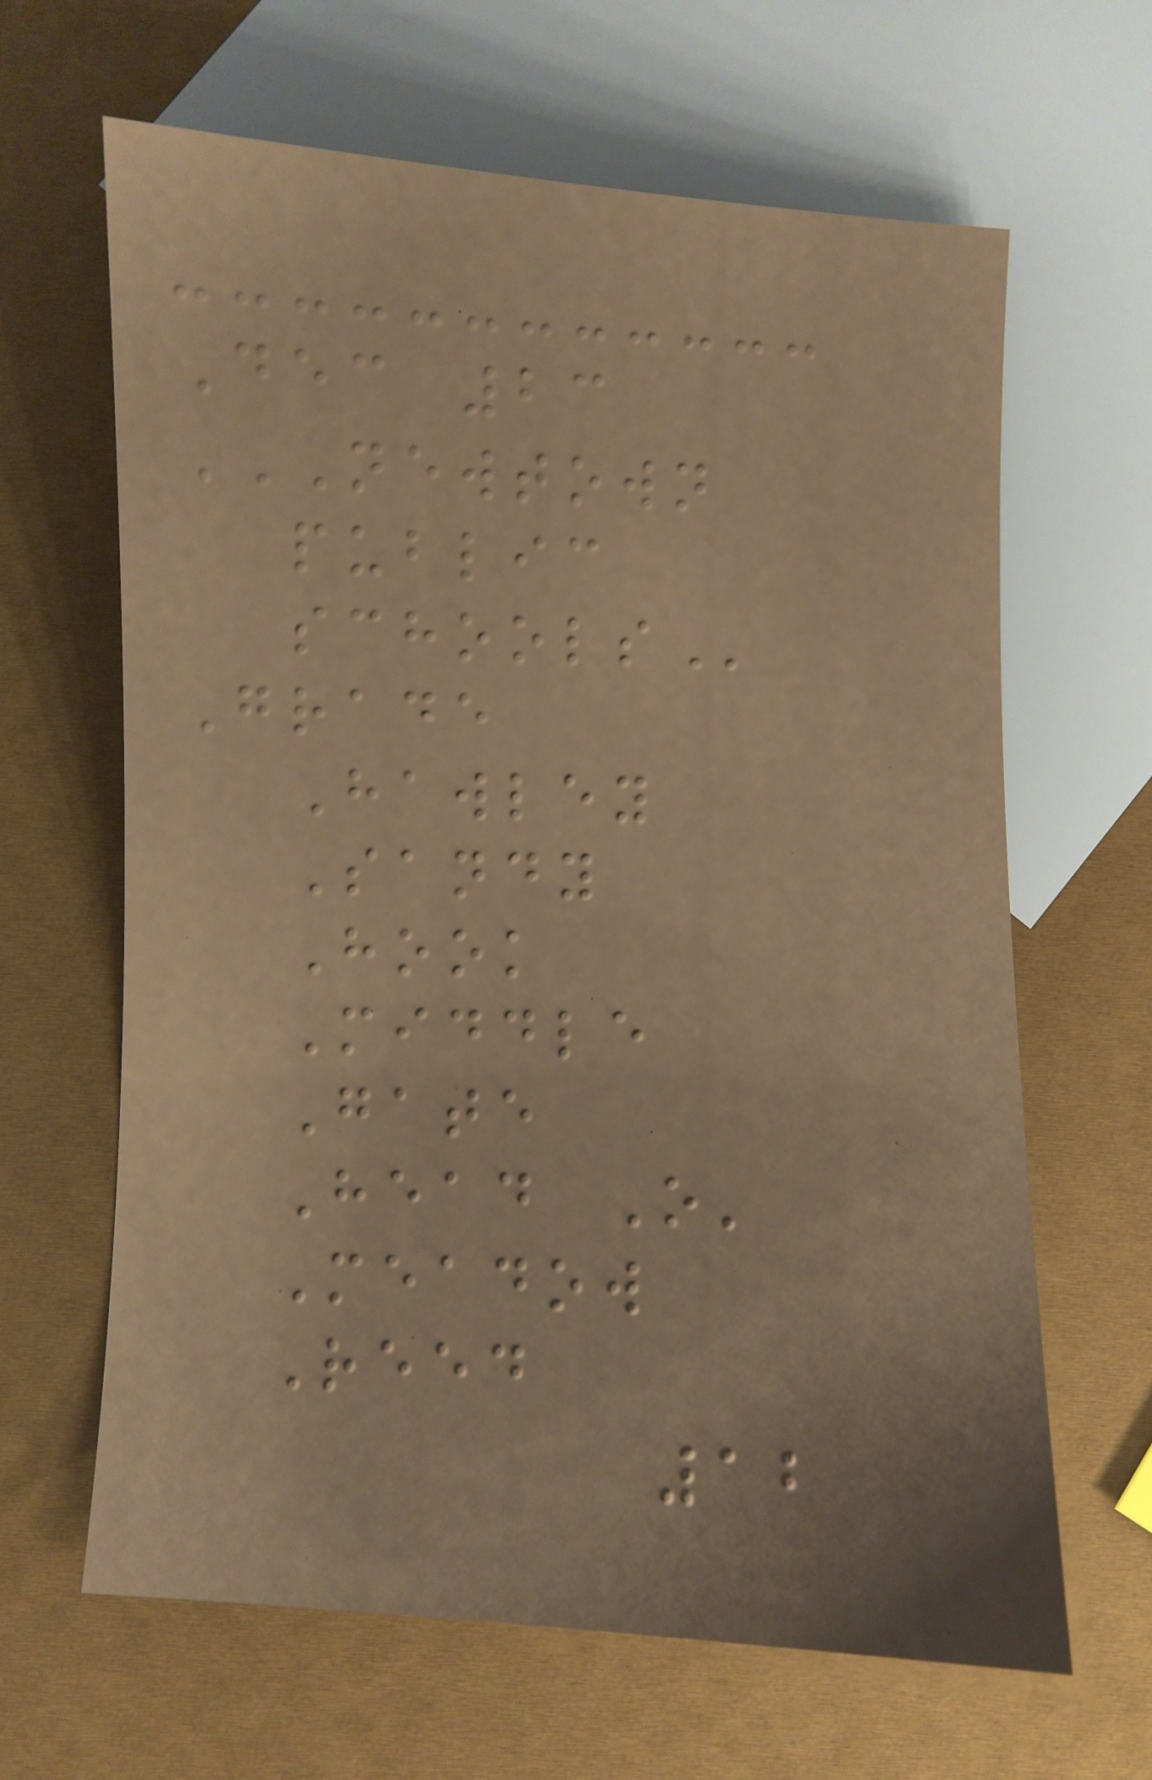Dec 23
NEWTOWN
PUBLIC
SCHOOLS
Grade
Hawley
Sandy
Hook
Middle
Gate
Head O'
Meadow
Reed
12
